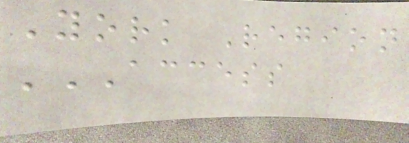York Region
ACCESS
